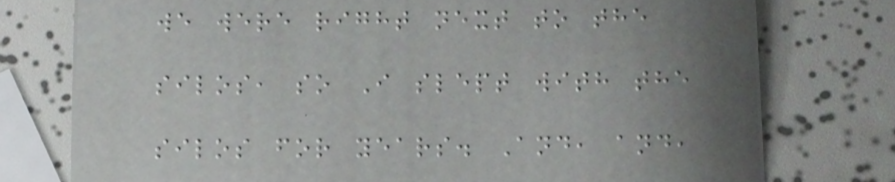we were right next to the
silos, so I slept with the
silos for years. And, and,
